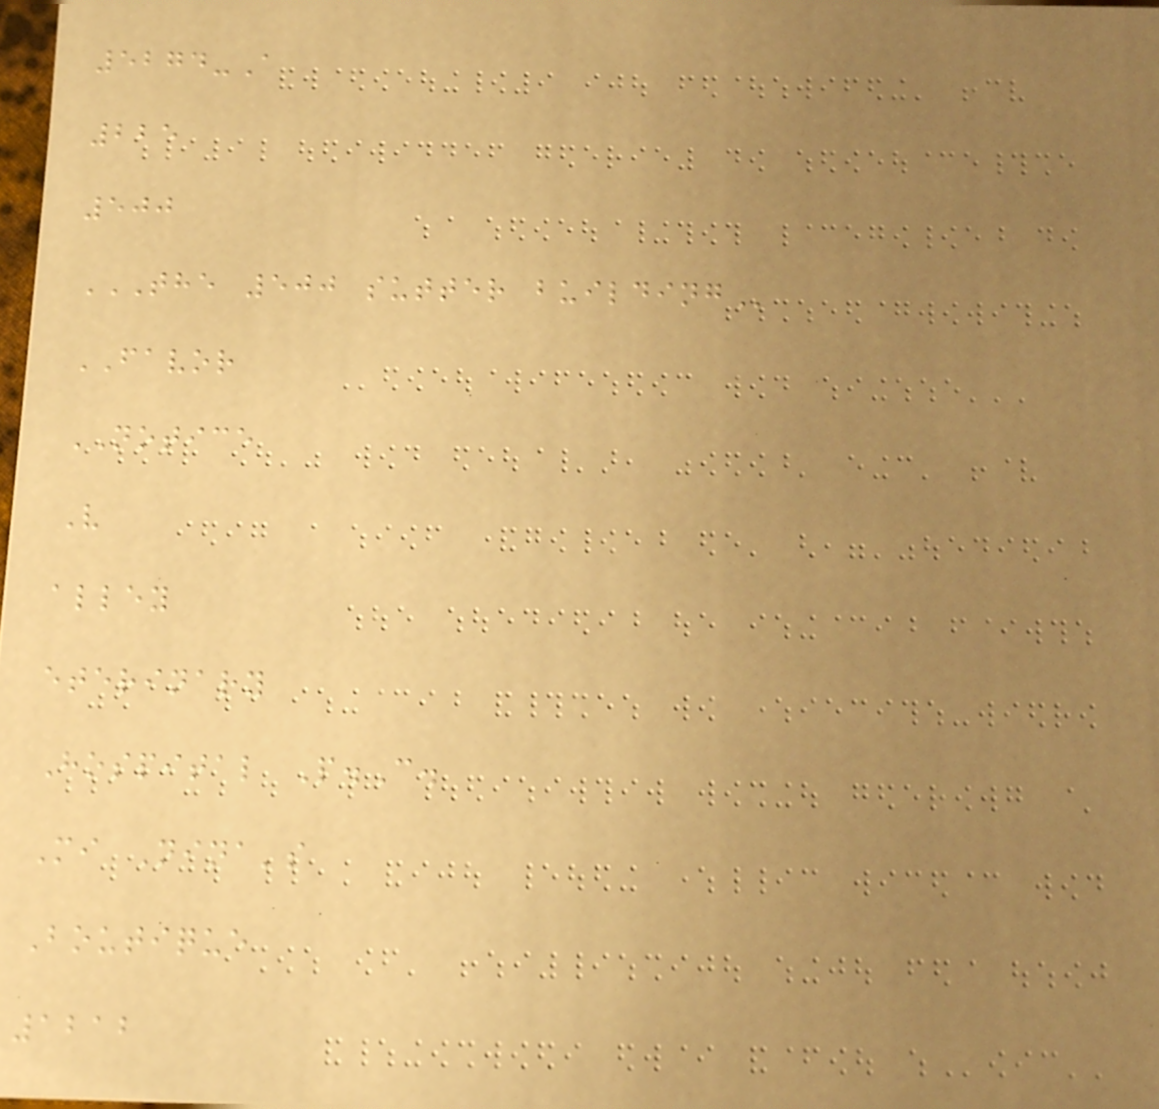5274-A
225
500
THE 500 SUTTER BUILDING
FAVOR
NOTICE
V
alley
eterinary
Hospital P.C.
Mi Nina's
Boutique
1212
